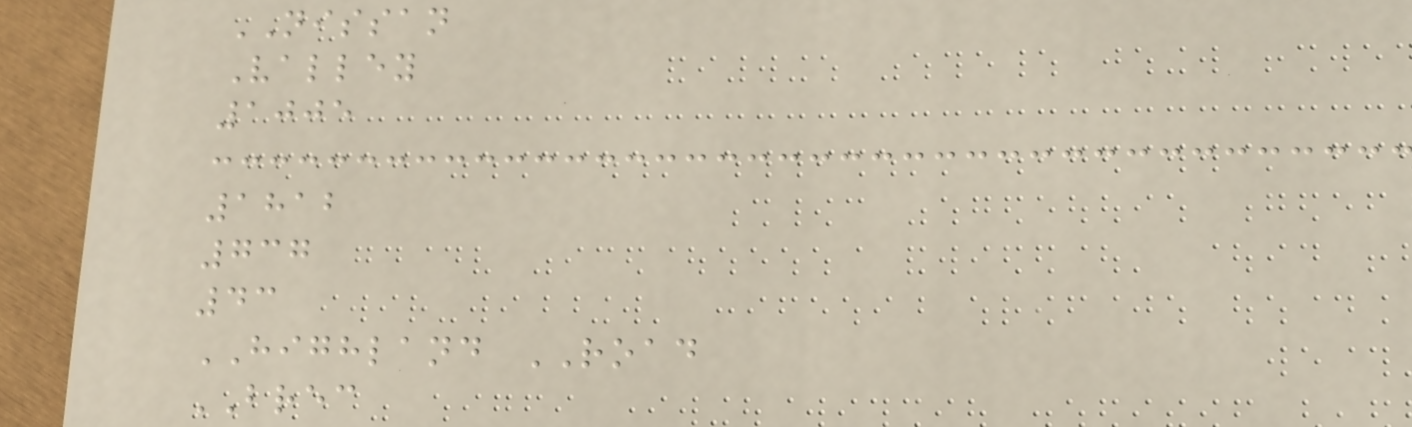NISSAN
Valley
1005
1812
737
43
HIGHLAND ROAD
BREC
